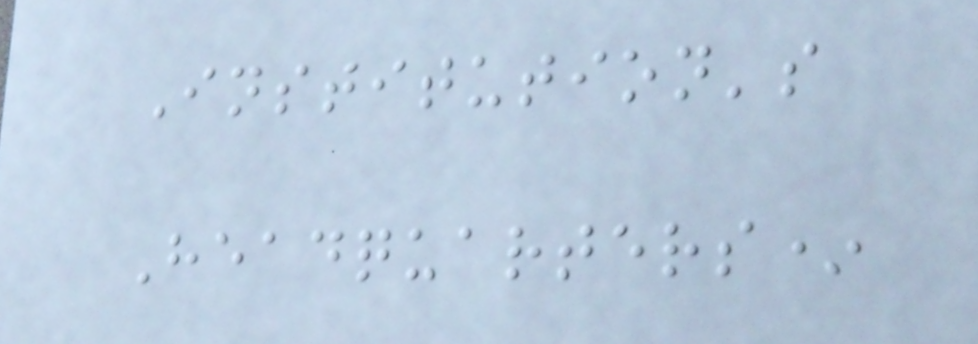Institution's
Headquarters*
